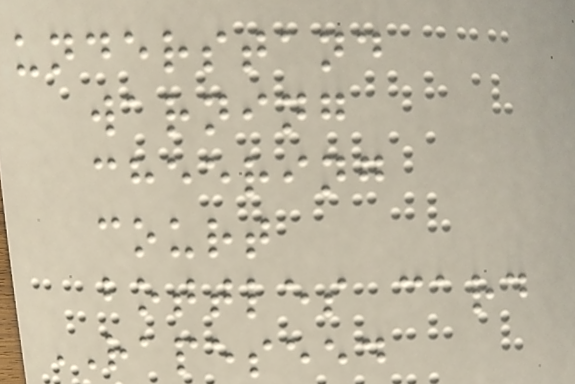understand
warning
cheering
court
bottles card
RAPESEED
